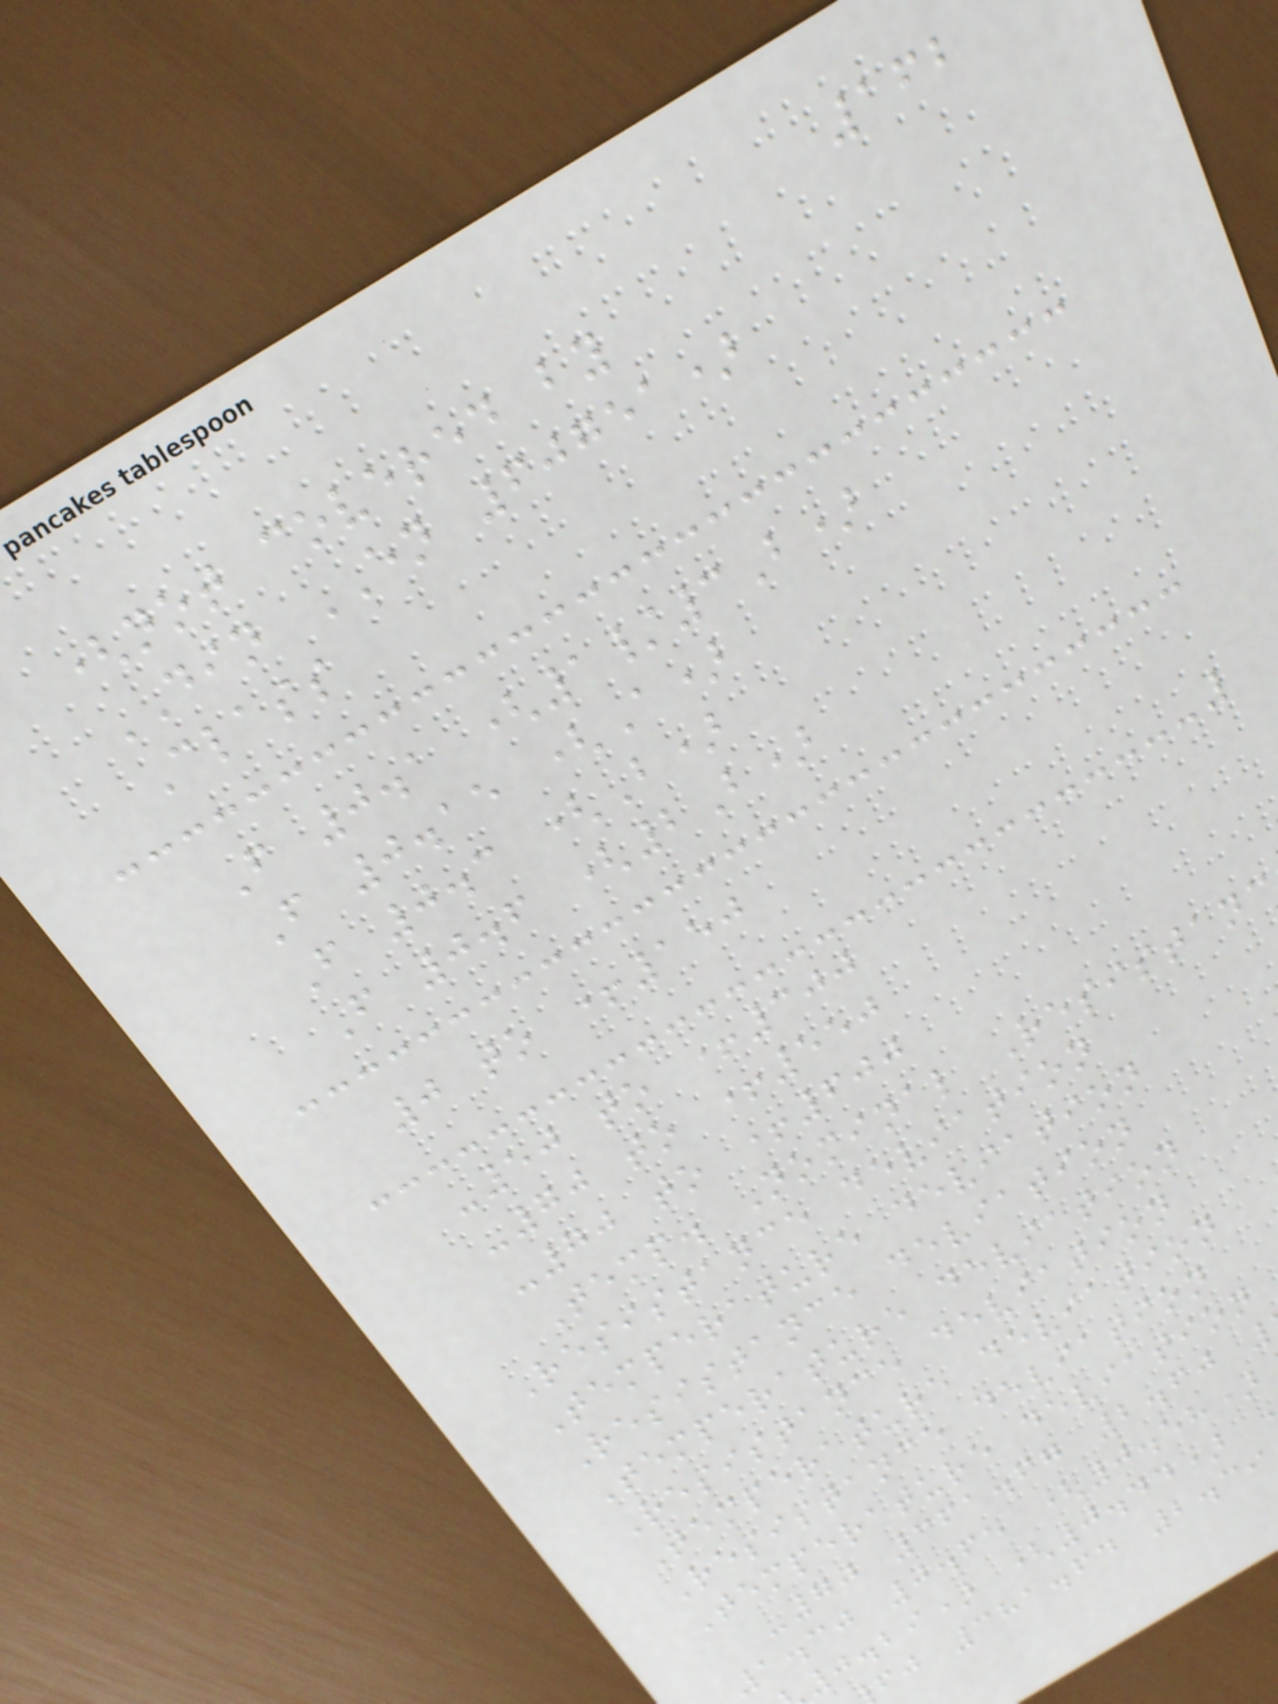162
(not covered by
DIN EN 60751)
Class
F 0.1 (1/3B)
F 0.15 (A)
F 0.3 (B)
F 0.6 (2B)
0 to +150
-50 to +300
-70 to +550
-70 to +600
Temp. Nominal Resistanc
Resistance deviation
Temperature deviation
Resistance deviation
Temperature deviation
Resistance deviation
Temperature deviation
Resistance deviation
Temperature deviation
-70 361.67 2.60
1.30 0.65 (0.58)
0.29) (0.44)
fj 381.64 2.39
